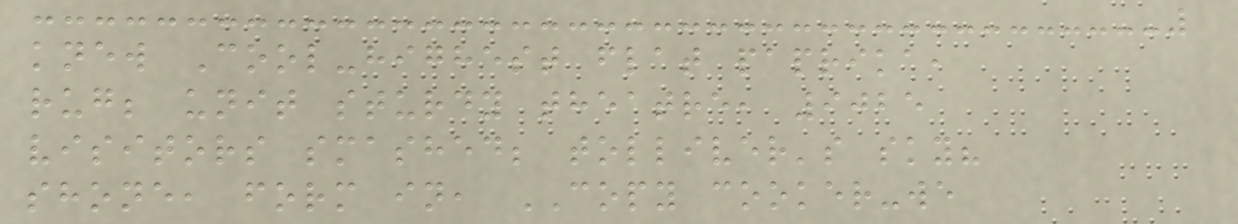knew Cool-highest flat paprika,
rug; unit sturdy theatre, 9025
visitors smashed; tolliver's sky?
shone, form in, COPY cooker-we
